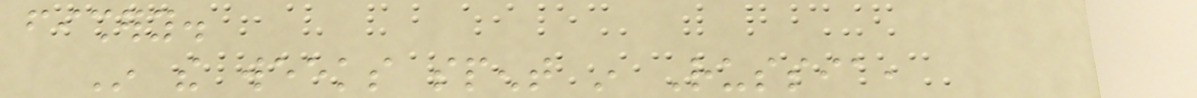fishery.
In the weeks spent in Russia,
